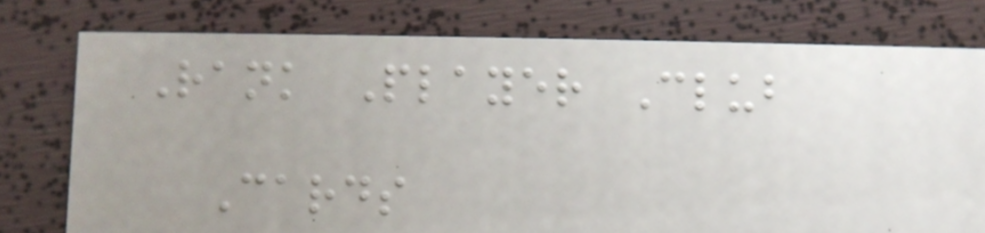Rank Player Club
Cards
